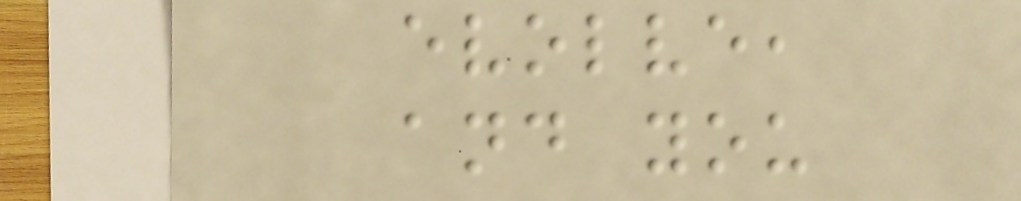evolve,
and you
